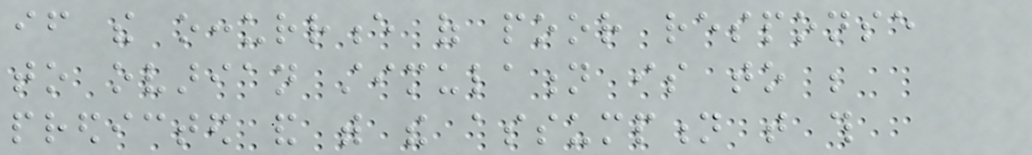if the occurrence of poor response
to ovarian stimulation is to be
predicted and with the assumption that this
